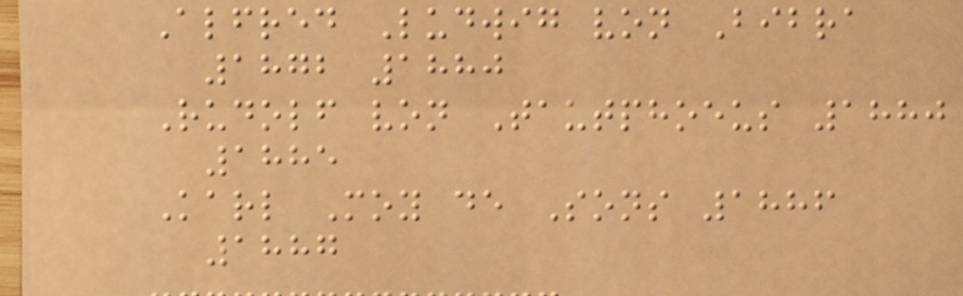Alfred Ludwig von Bibra
1872 1880
Rudolf von Tautphoeus 1880
1885
Karl Moy de Sons 1886
1887
